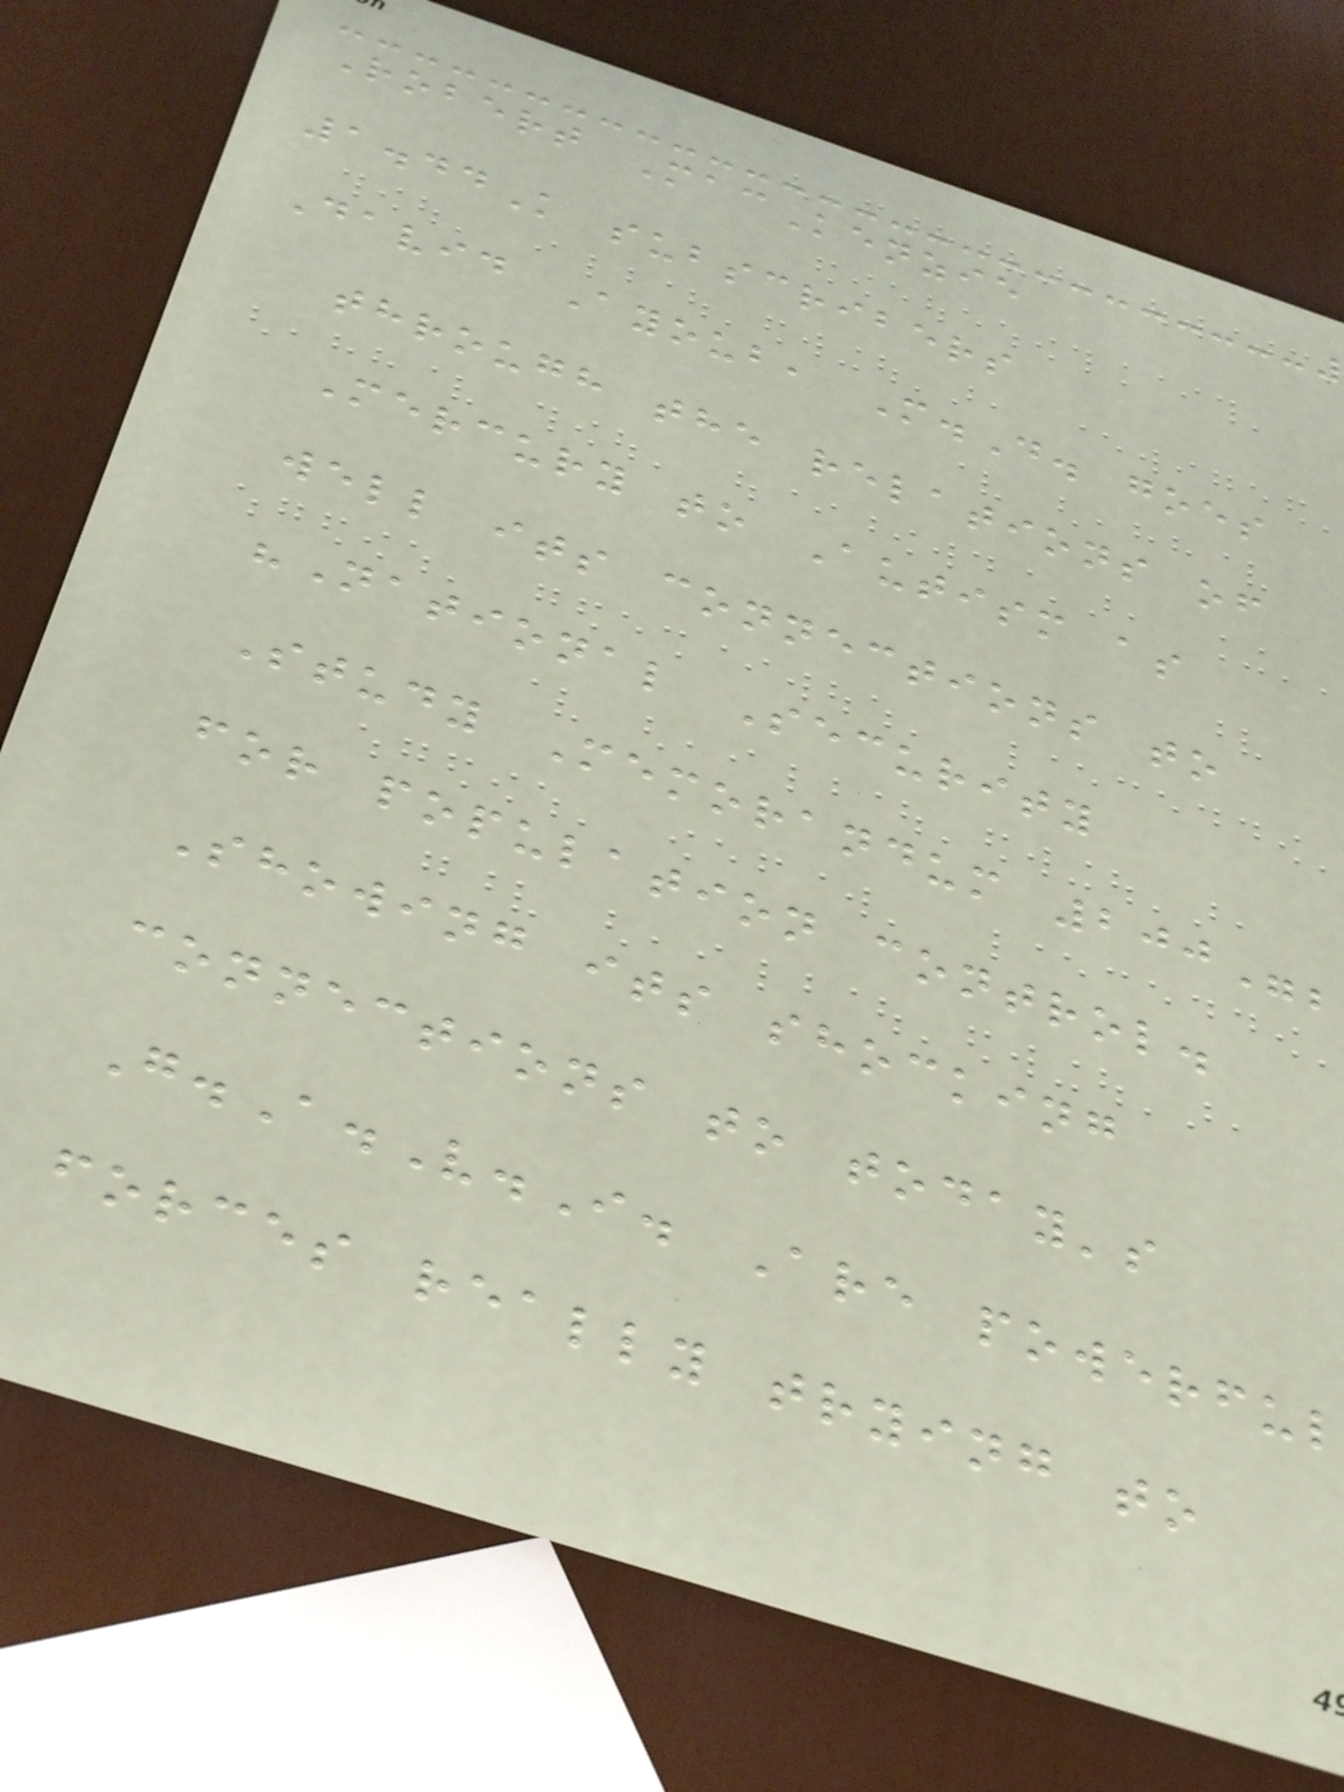Robert MacKenzie
1.44K subscribers
David Ayoub, M.D. goes
through the relations of
Mercury to Autism as
well its connections to
"National Security
Study Memorandum 200";
for population control.
Showing its shocking
connections to today's
G.A.V.I. Are powerful
forces really trying to
